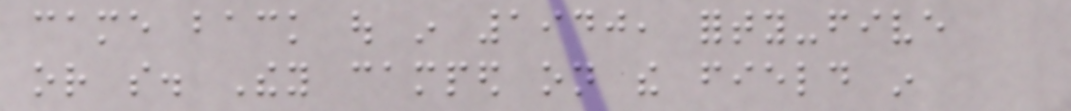came back out in 1940, forty-five
or so. They camped on the field in
